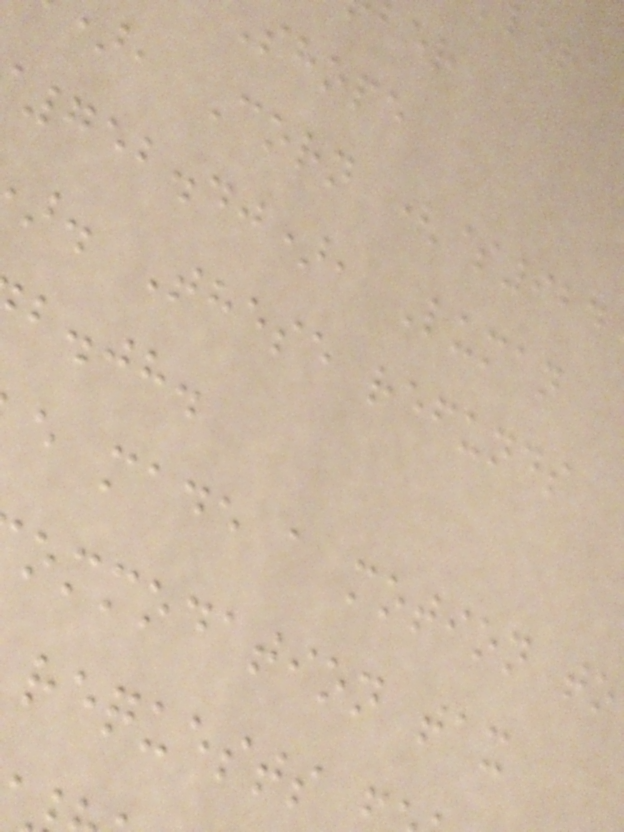, Corn ($924
752.40), Luman
. These refunds
b.jh.
e made a motion to
ommodation tax
requests
